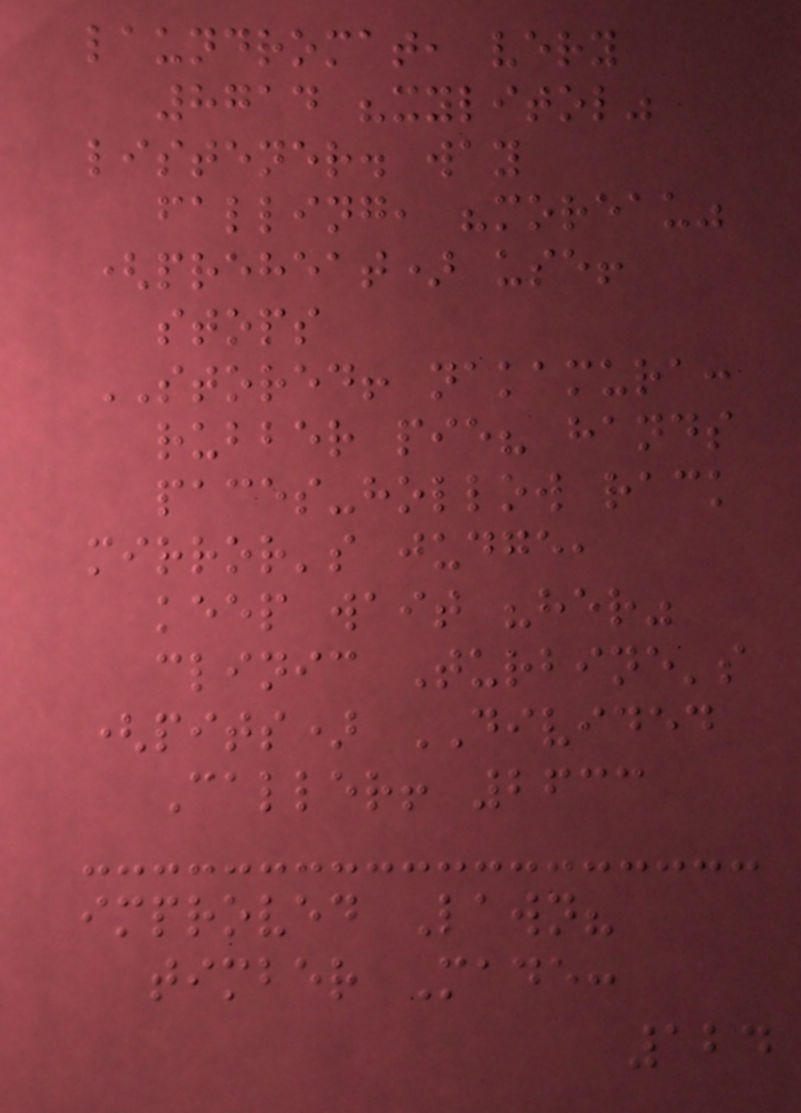laundromat, very
8714 "xylitol"
listener. way
falling, "moreau"
(preheat) use!
stops
STORED! nakamura:
rubber pie? hands
paces-hollow rack
mirror's judge,
keep wait "her"
clinic Turbine's
(pits) DIVIDED
Caller! 2633
improved Lawn?
timber Made:
124
